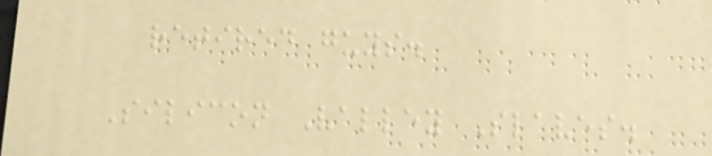retired guys.
Silicon Valley Slaves.
